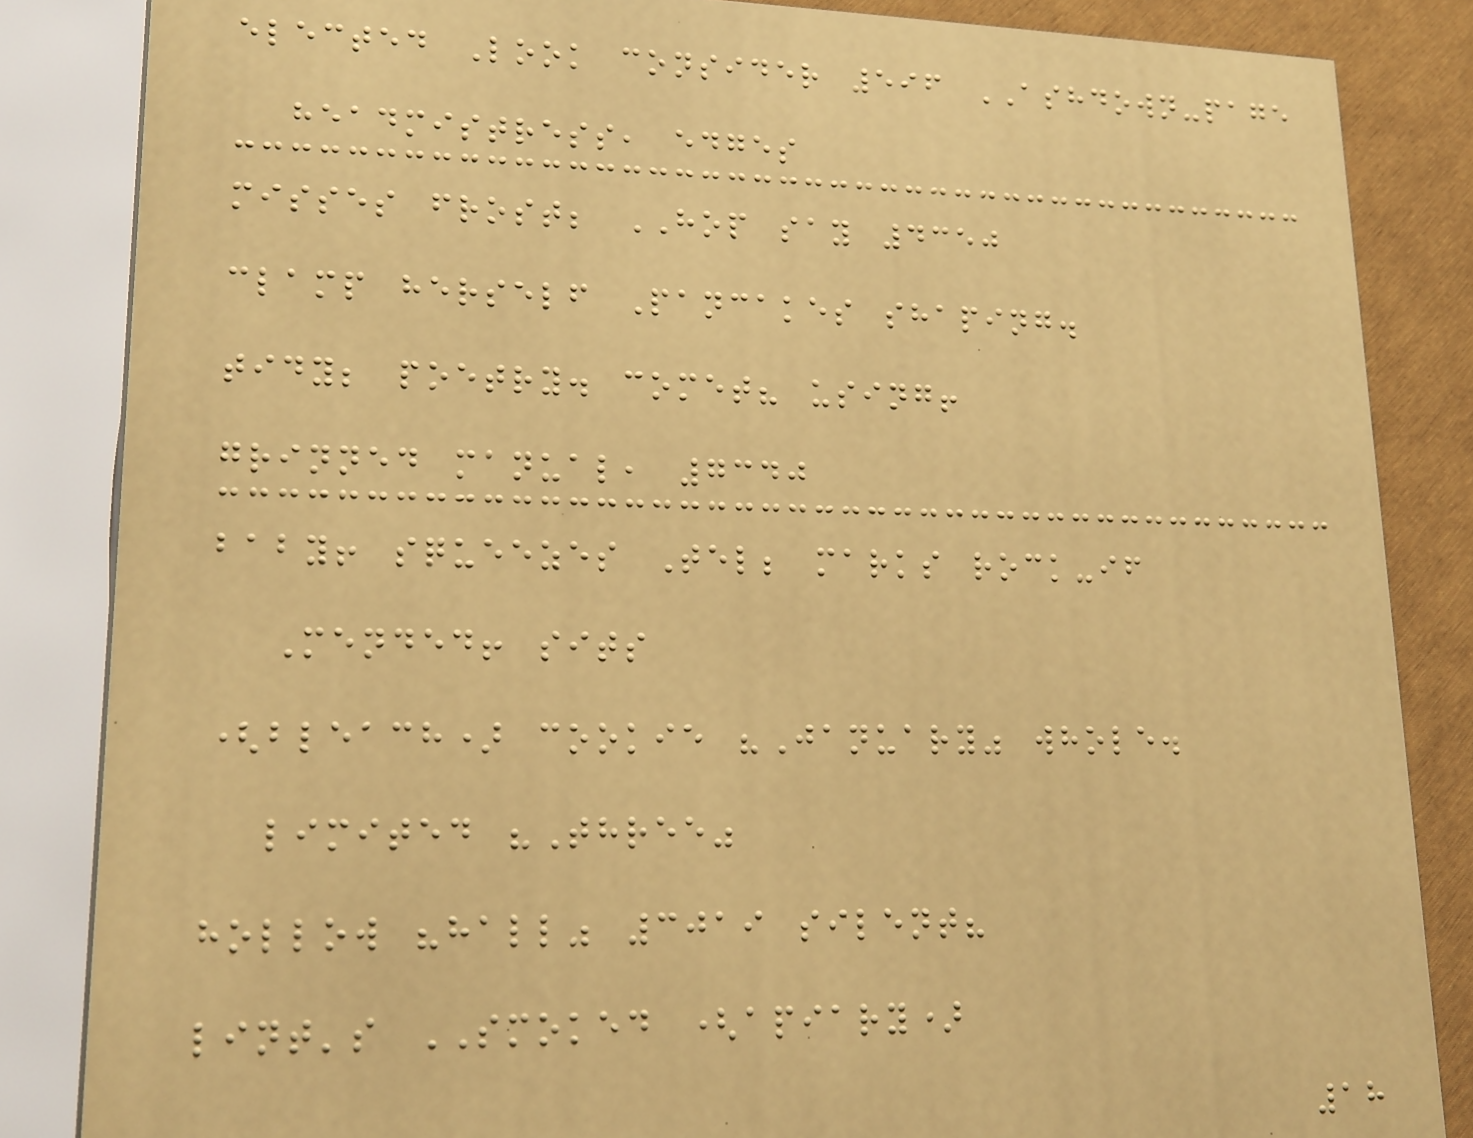elected Look consider 596 ASHDOWN-page
headmistress, edges
misses frost; HOP say 4350
clamp herself Pancakes shaping.
tidy; poetry. comet? using!
grinned manual, 7340
baby! squeezes Tel; marks rock-if
Mended! sits
(bleach) cookie "January" whole.
limited "Three"
hollow "hall" 3019 silent?
lint's SMOKED (apiary)
18
